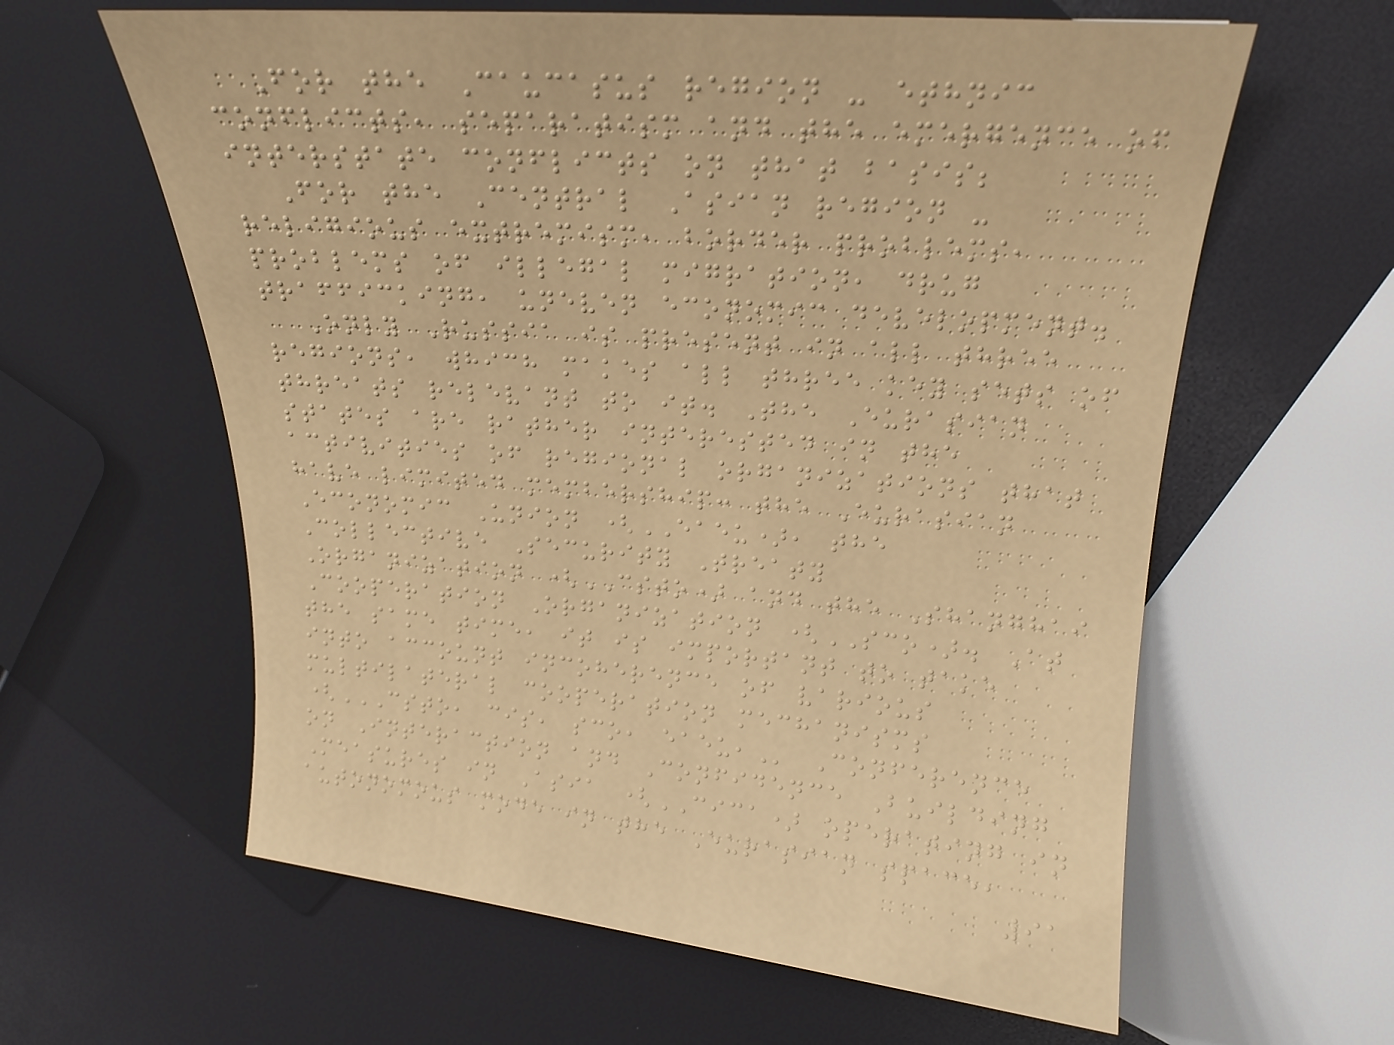For the Caucasus region - ethnic
conflicts, separatism and the emergence of
interstate conflicts on that basis;
For the Central Asian region -
religious extremism, border problems,
problems of illegal migration, drug
trafficking, uneven economic development.
Only Russia is present in all three
regions, which makes all three key sets of
threats relevant to it. The Eurasian
states are rather interested in the
activities of regional organizations that
have limited membership: the Eurasian
Economic Union (EAEU), the
Collective Security Treaty
Organization (CSTO) and the Shanghai
Cooperation Organization (SCO). At
the same time, it is important to take
into account incoherence of various
multilateral cooperation mechanisms
(CSTO, CIS, SCO, EAEU, Conference
on Interaction and Confidence Building
Measures in Asia (CICA) operating in
autonomous mode in the Eurasian space,
91
